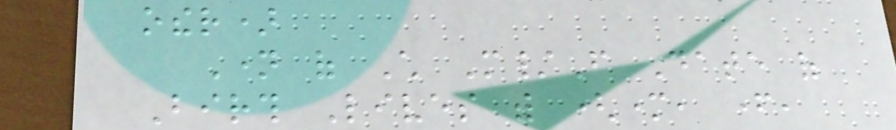other)
Name of Child M/F Date of
Birth Lives with (mother, father,
